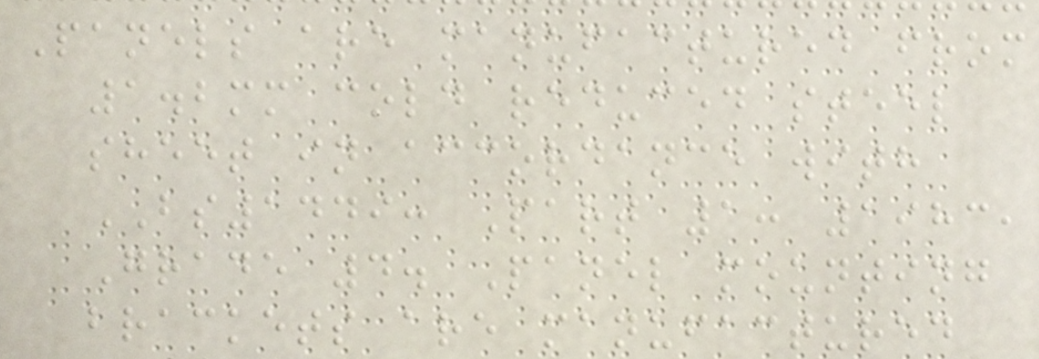Panels are manufactured from
1.2mm cold reduced steel
sheet in accordance with
BS1449: Part 1: 1983,
Grade 4. Panel mounting
brackets are manufactured
